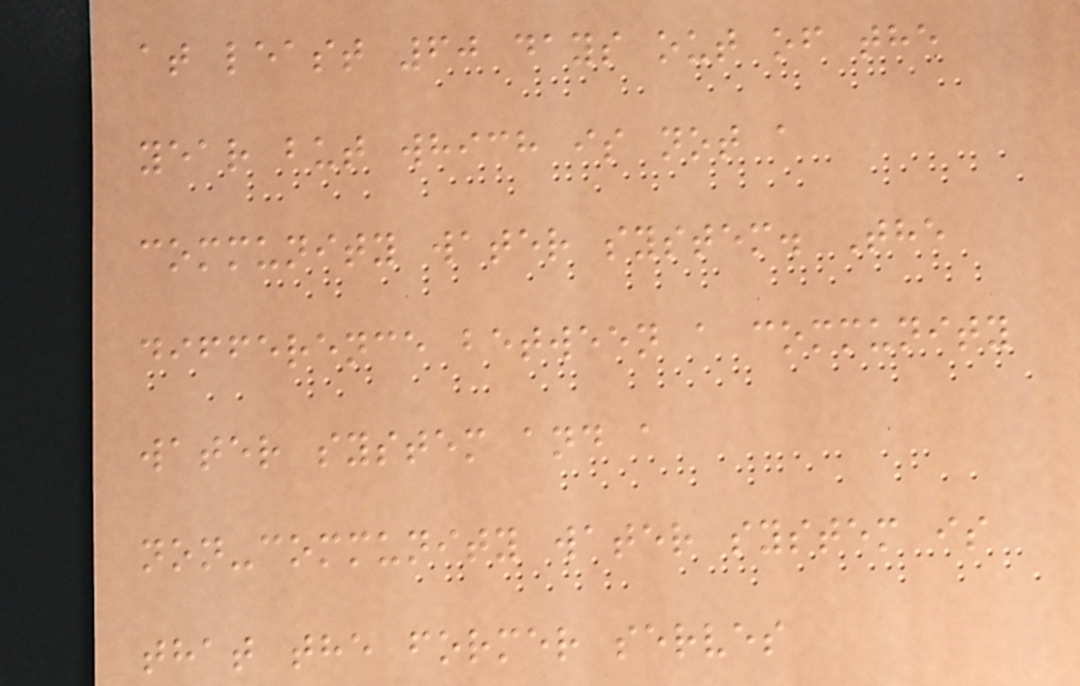at least 60 days out of the
year but which is not a
community water system. The
difference between a community
water system and a
non-community water system is
that the former serves
